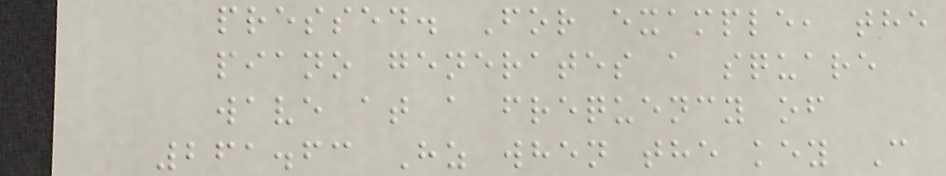pressed. For example, the
piano generates a square
wave at a frequency of
261.63 Hz when the key C
